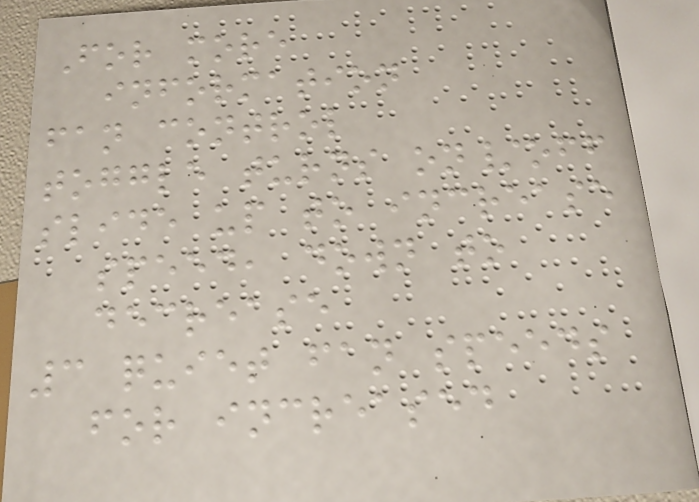For more
information
fan control
toggle turns on/off
slide up to increase
speed, down to
decrease
3 quiet fan speeds
for increased
